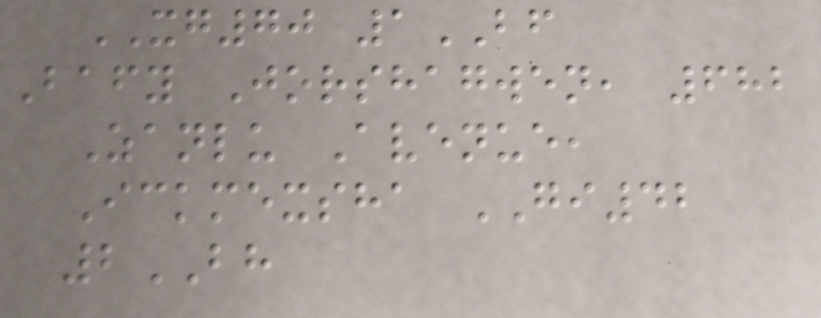XG70 1BF
Bafy Jorshagwen, 682
Zanlu Avenue,
Ickmexsha GI42
2BH
